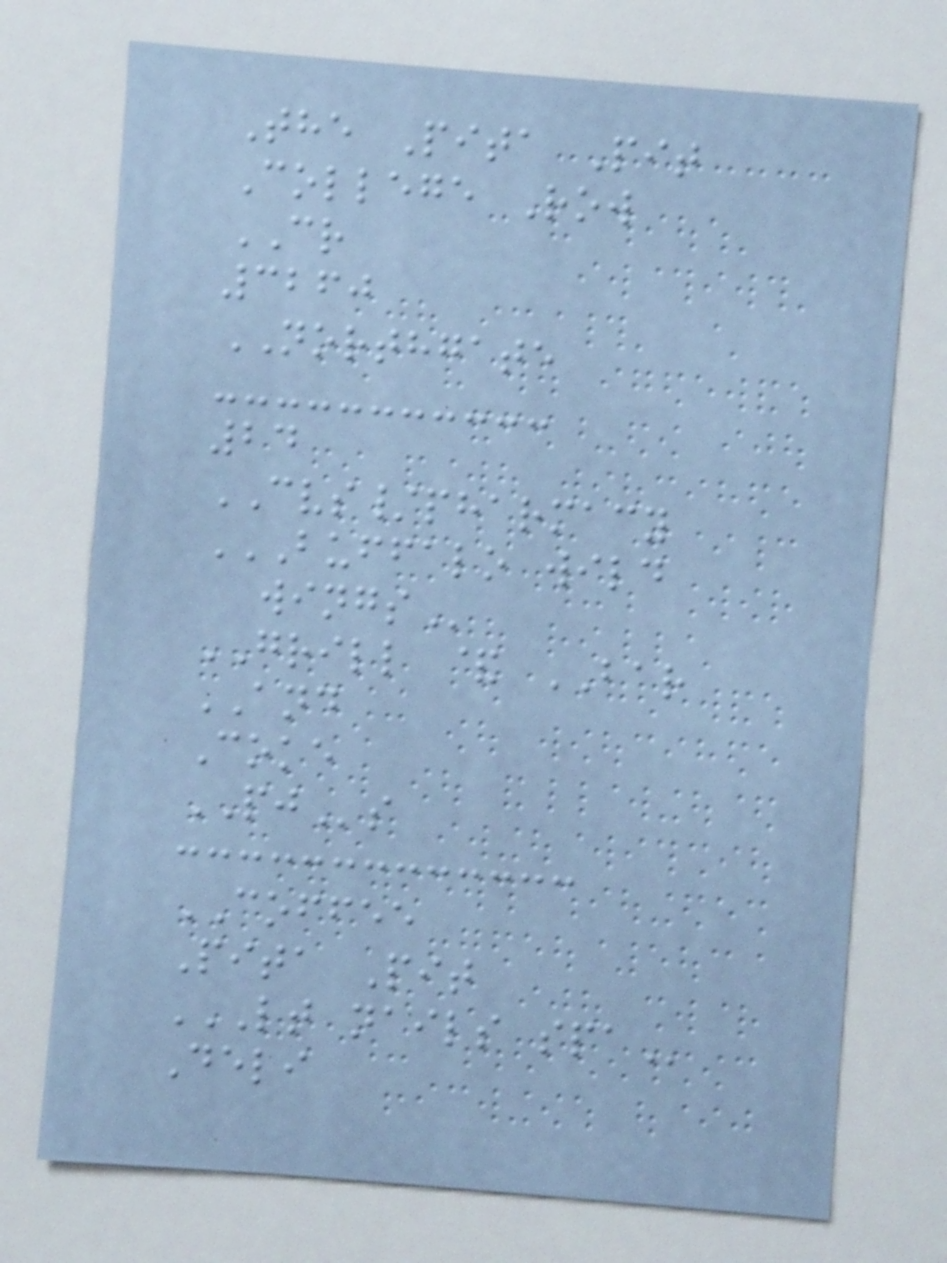The Pita Pit
College Row
CR
3260
NORTHGATE
24
CVS/pharmacy
BUFFALO WILD
WINGS
GRILL & BAR
AND
Coke
PJs
COFFEE
Pita Pit
LT NAILS SPA
Deli
